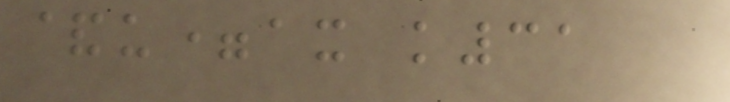&u=ax k31
